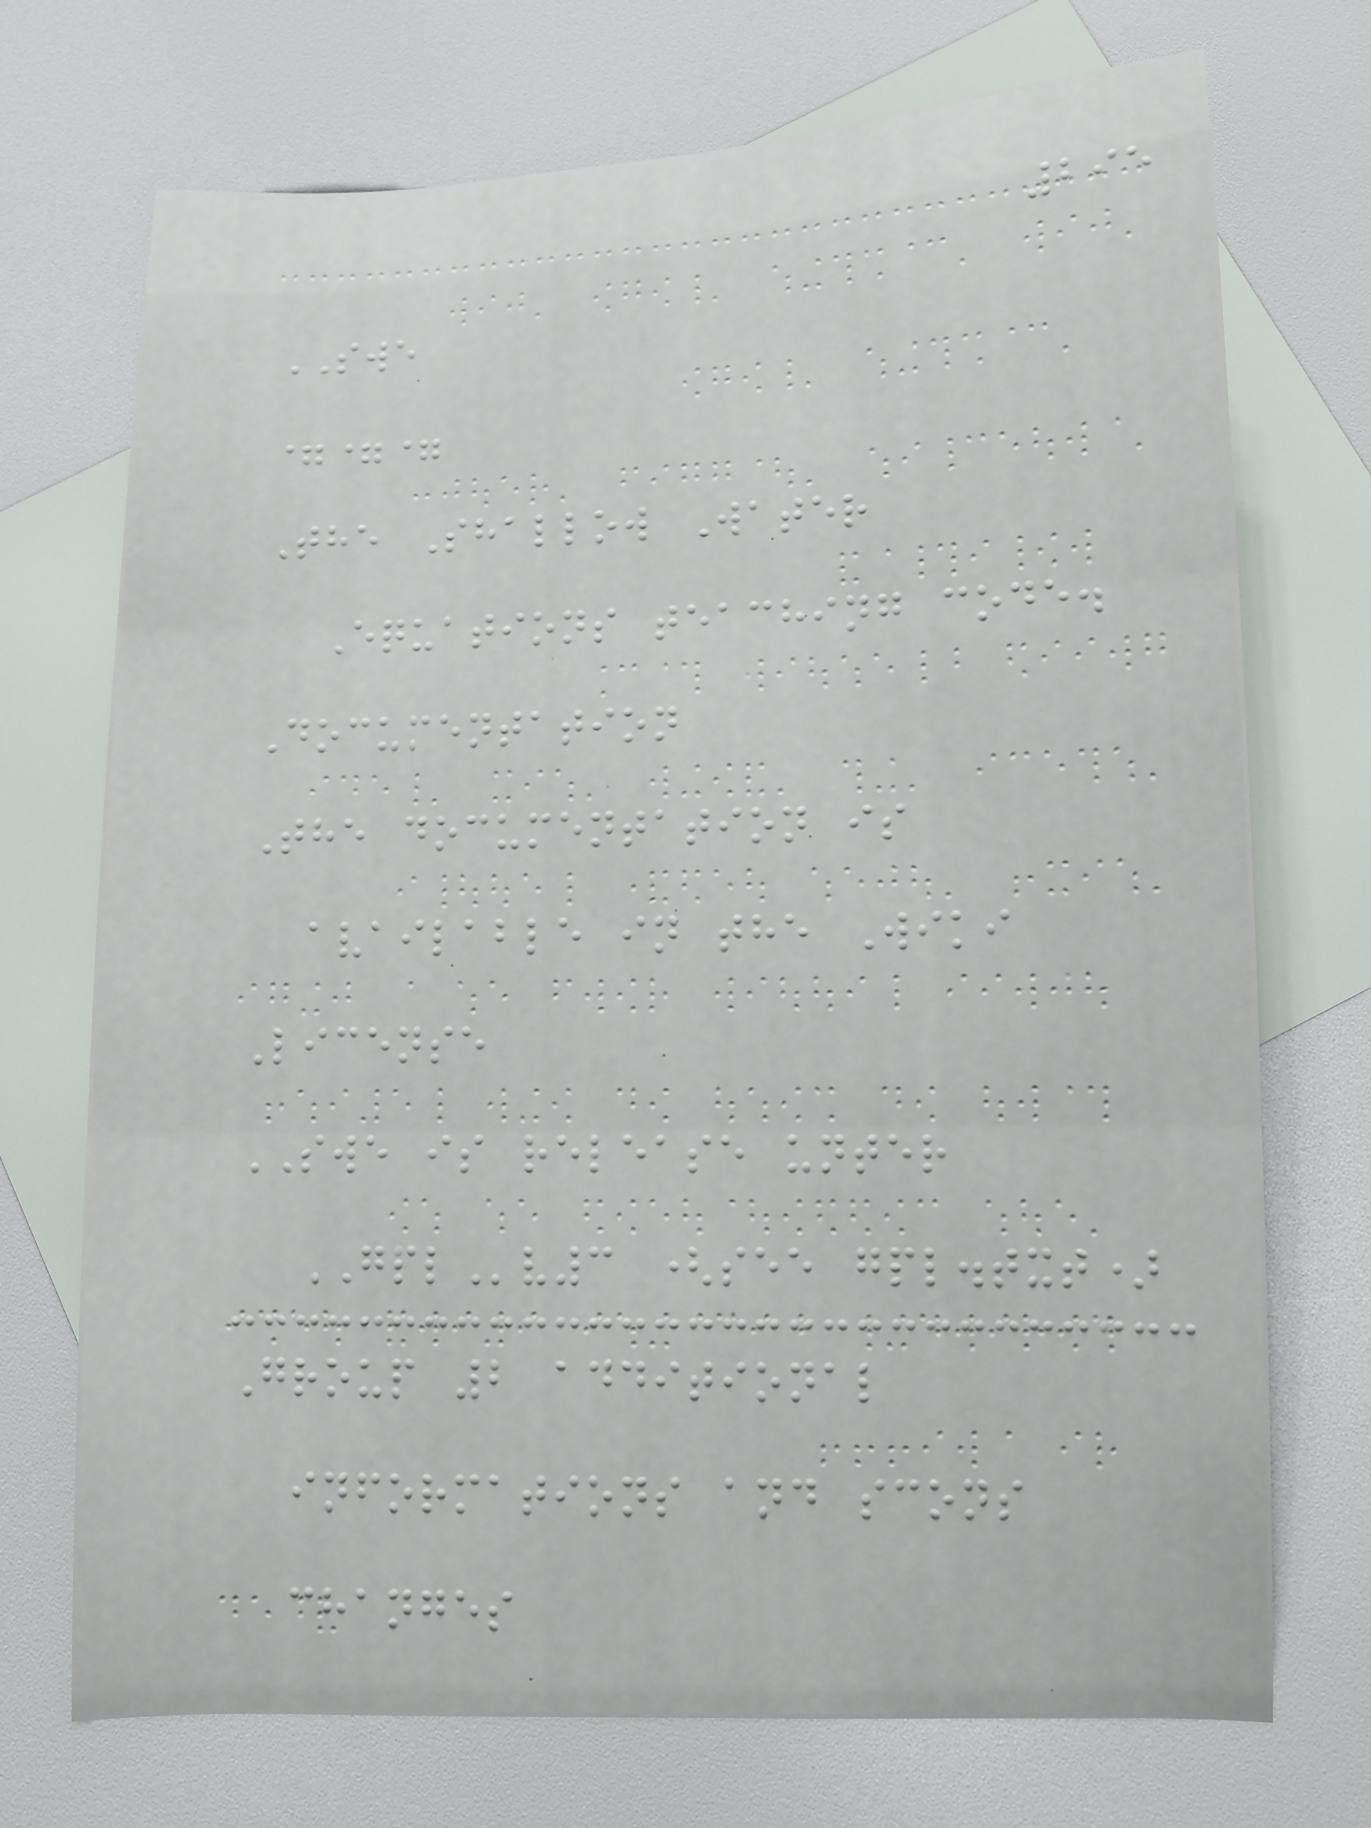295
SWE
===
The Shallow Water
Equations teaching code.
Documentation
The documentation is
available in the Wiki
License
SWE is release unter
GPLv3 (see gpl.txt)
Group 2 additional
informations and scons
changes
